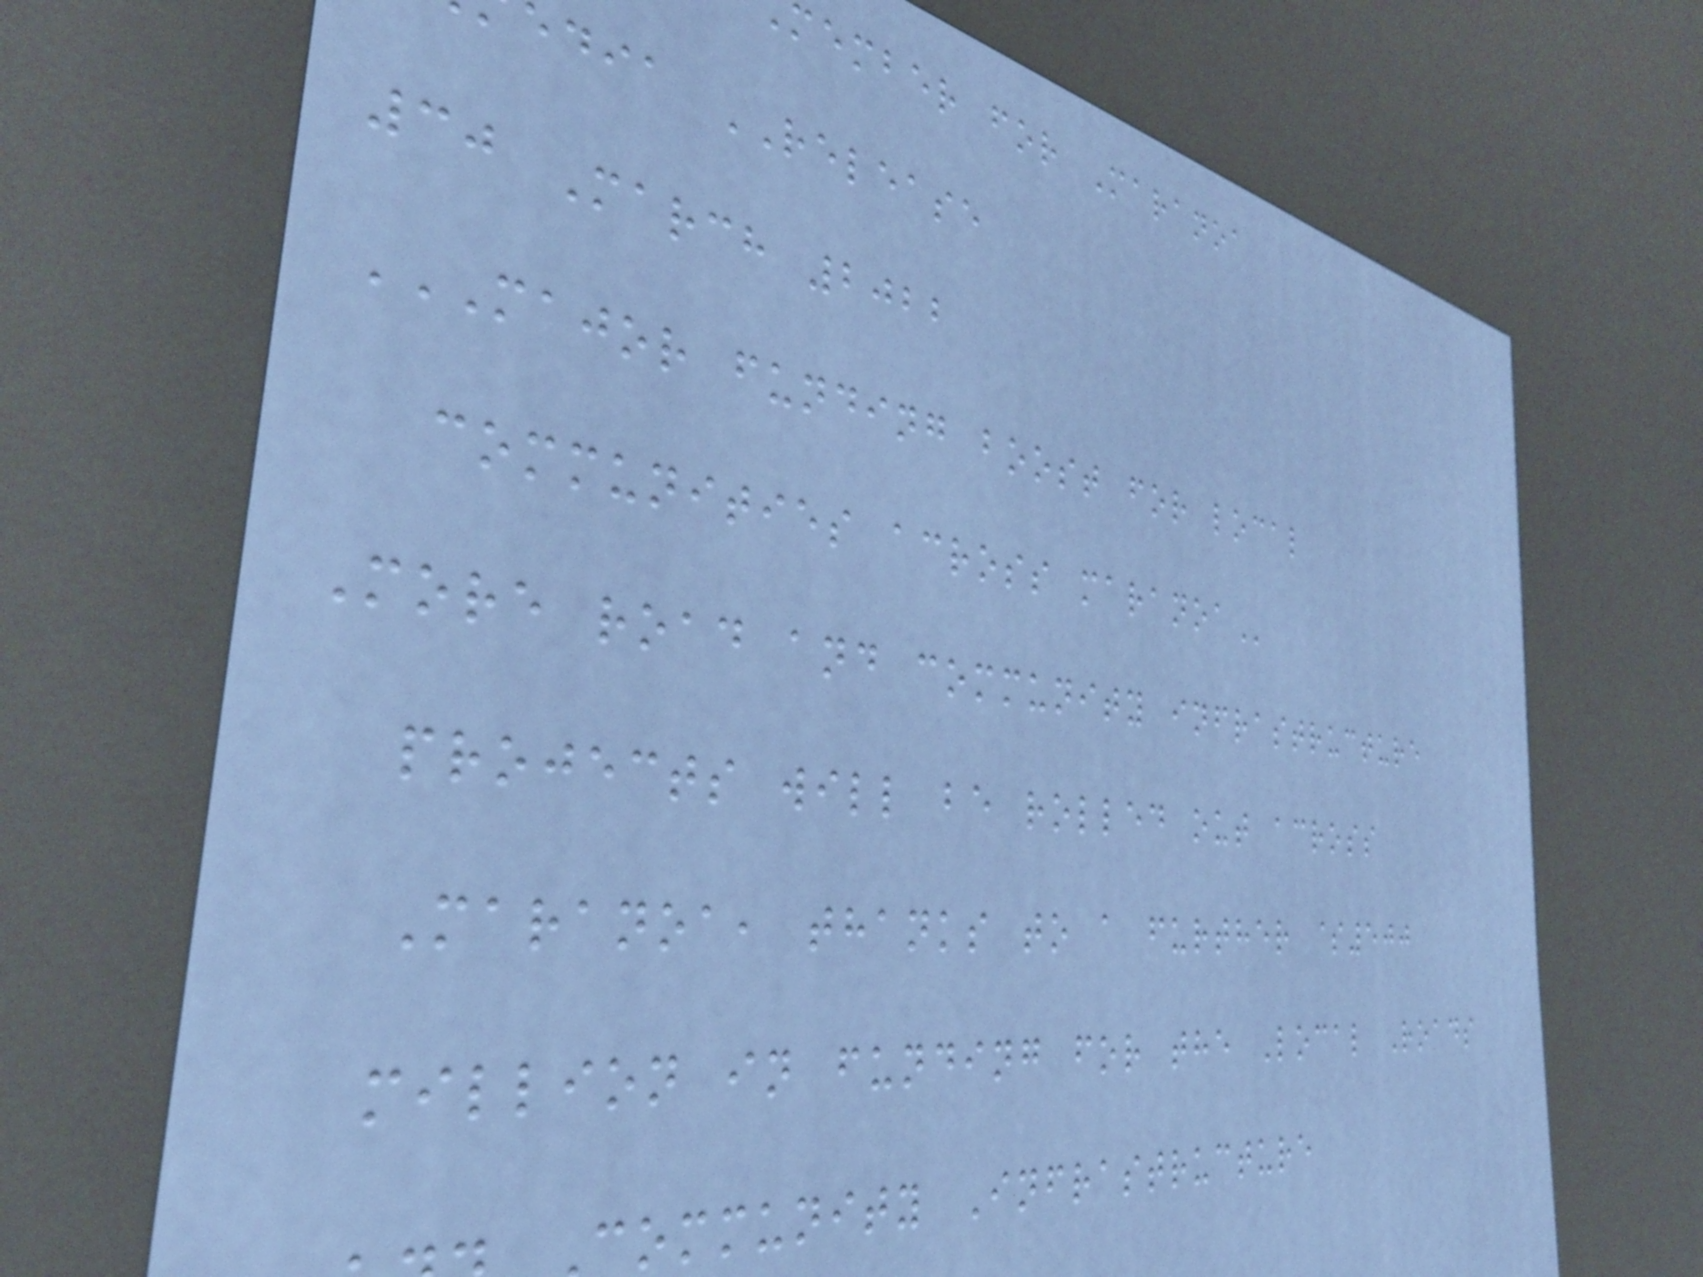member for Maranoa
dia RELEASE
30 March 2022
MAJOR FUNDING BOOST FOR LOCAL
communities across
More road and community infrastructure
projects will be rolled out across
Maranoa, thanks to a further $500
million in funding for the Local Roads
community Infrastructure
